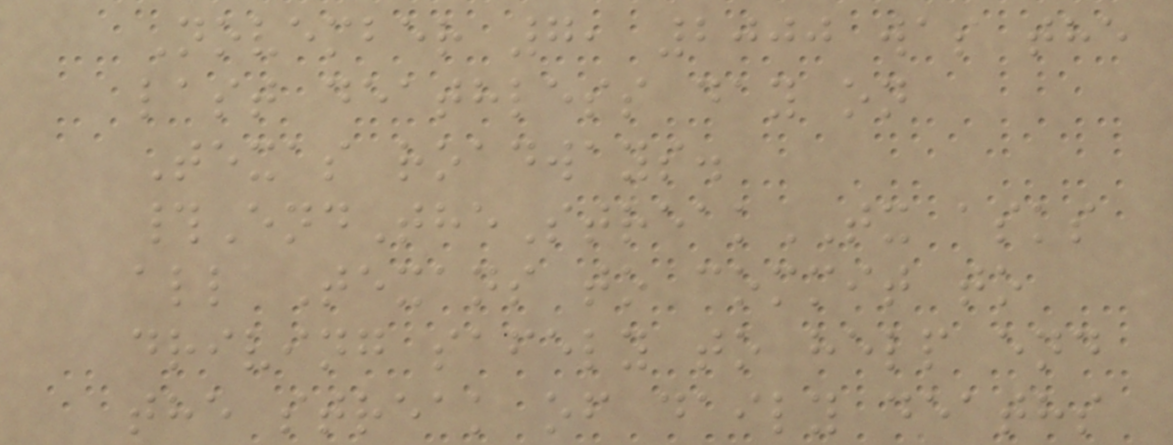November 7, 2000 was the
last deathless day on
Texas roadways.
#EndTheStreakTX asks
all Texans to commit to
driving safely to help end
the streak of daily deaths
